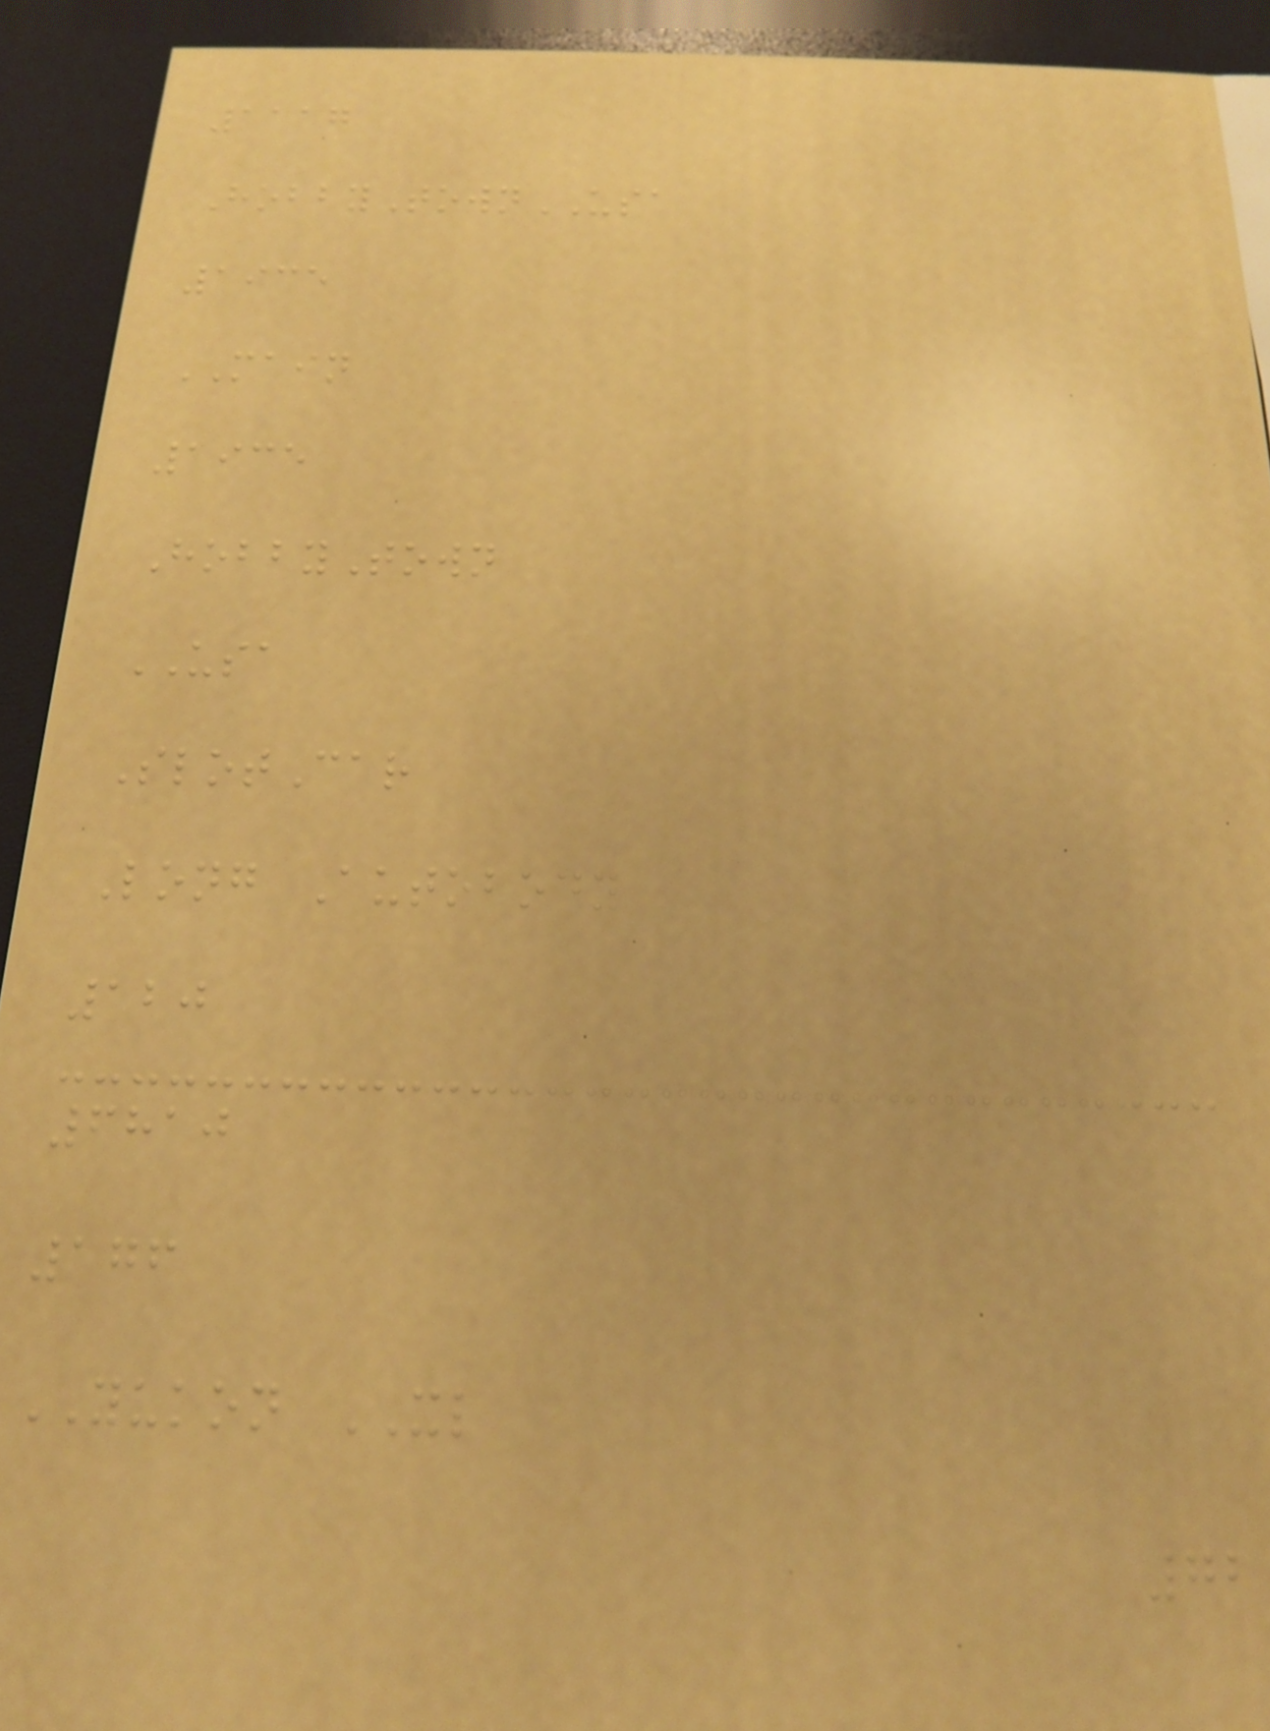1117
HobbyTownUSA
1935
MAIN
1935
HobbyTown
USA
SlotCar
Long Autobody
120
6810
176
YUKON XL
72
